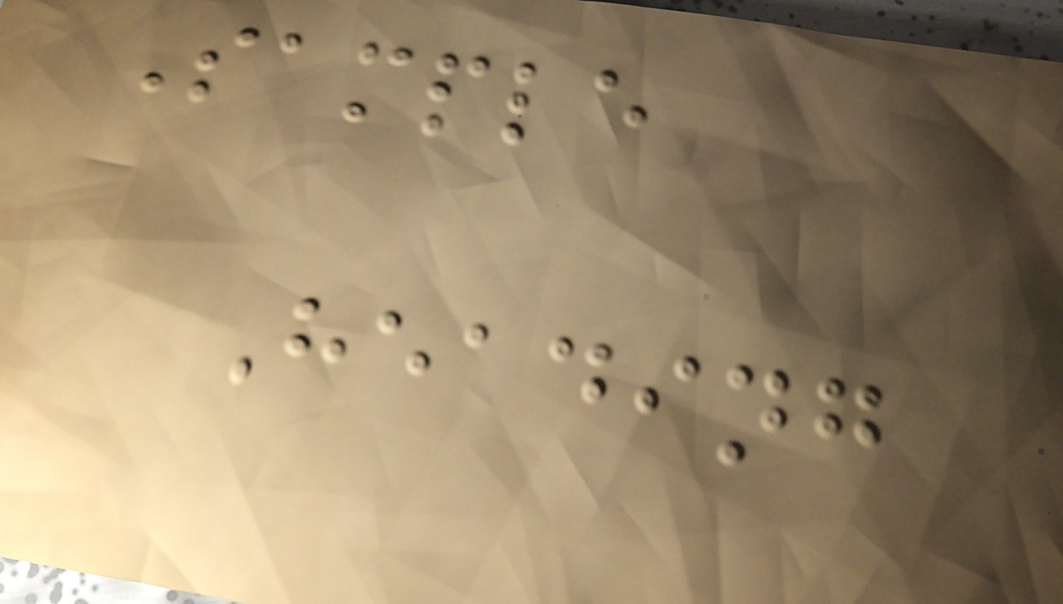Sample
Heading
